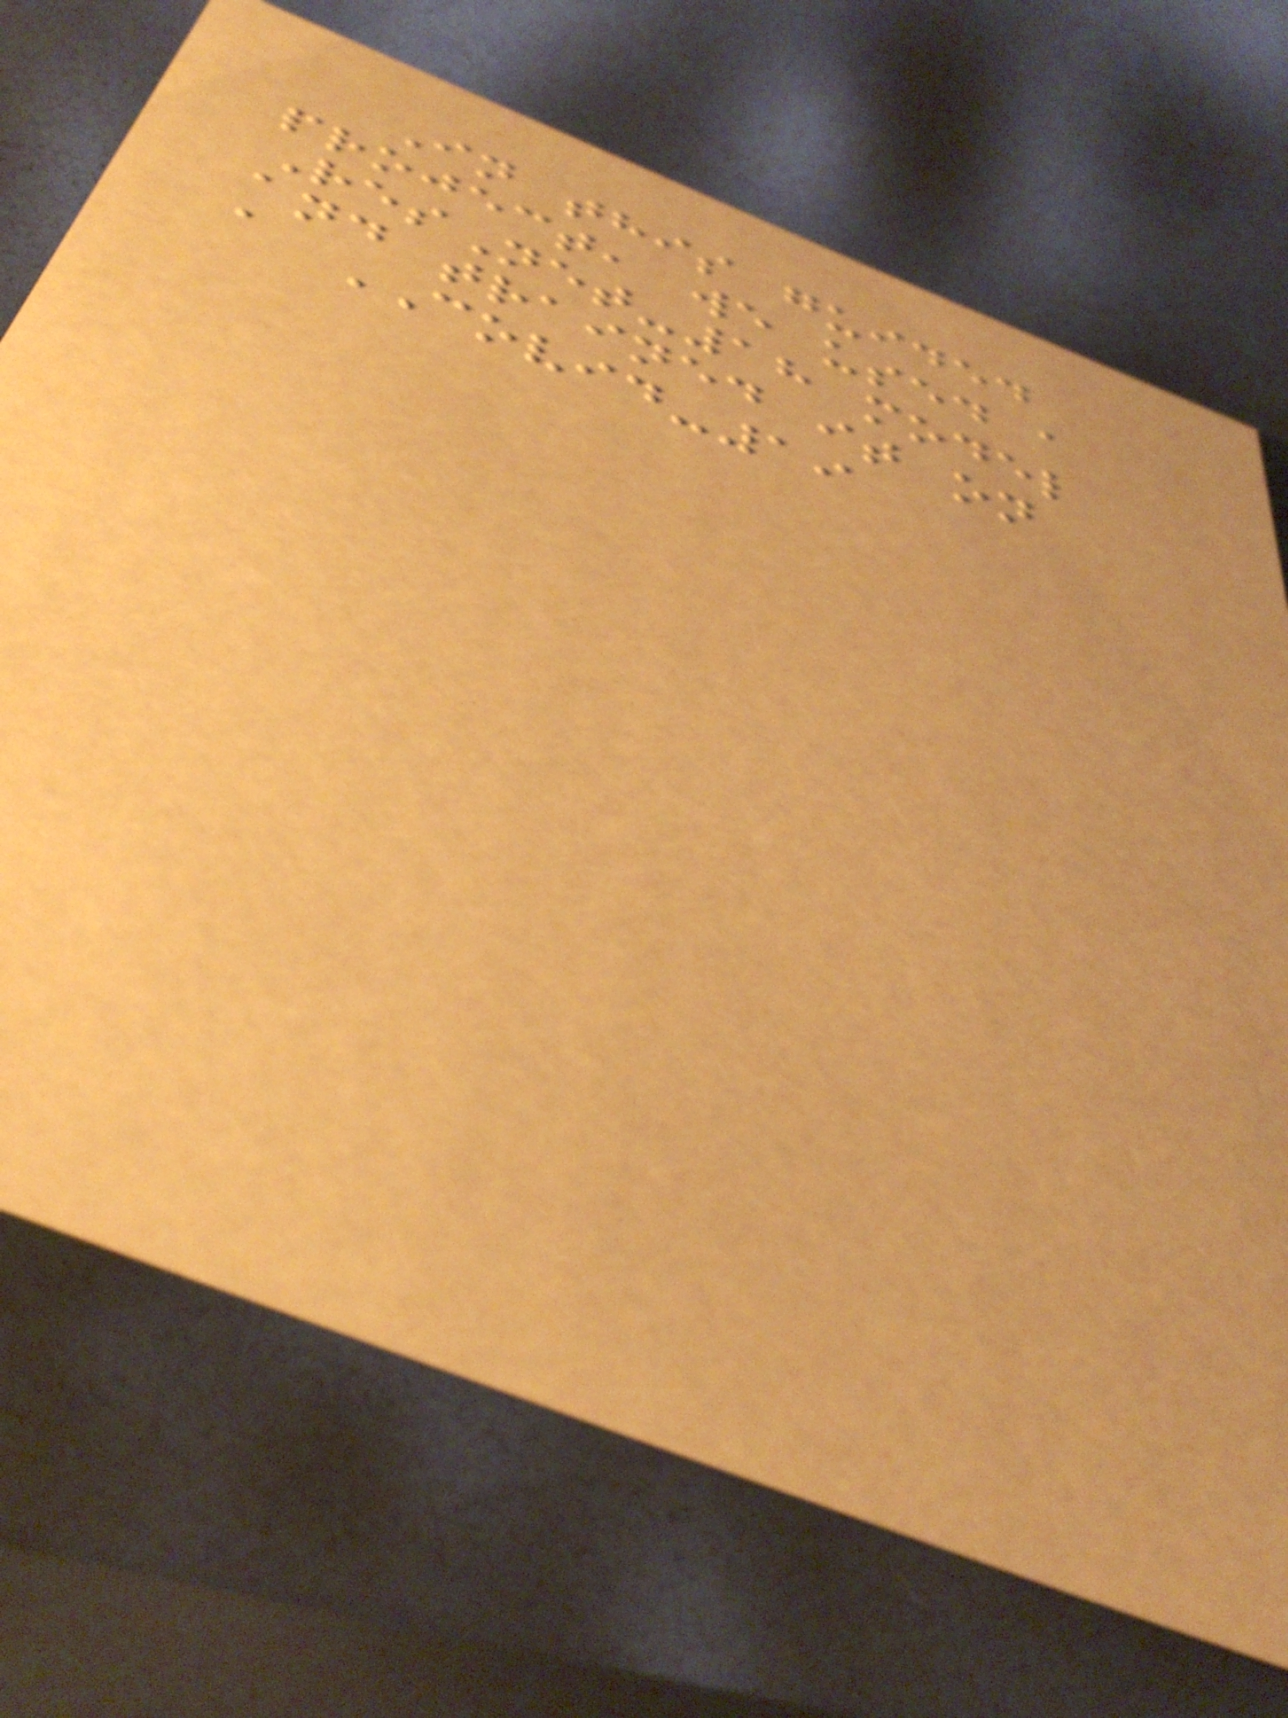In this guided
project, we used a
ResNet-18 model
and trained it on
a COVID-19
